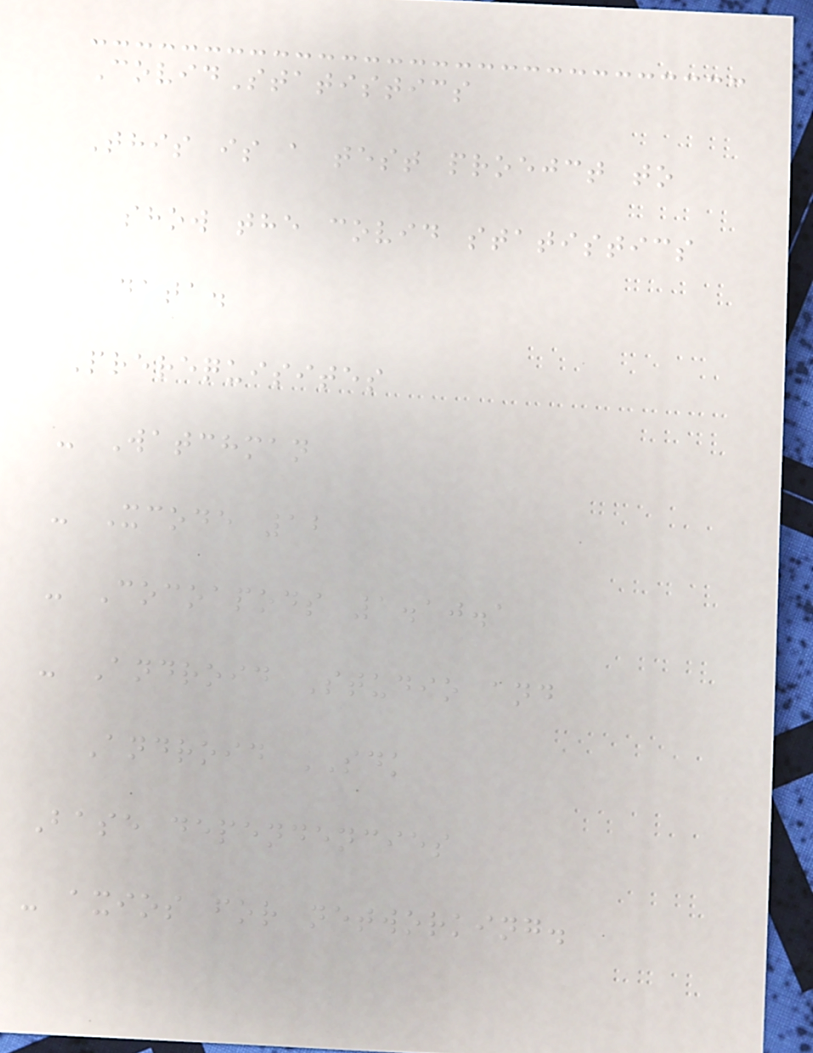CovidStatistics
This is a test proejct to
show the covid statistics
data.
Prerequisites
- Watchman
- Xcode 12
- Cocoapods 1.10.1
- Android Studio and
Android SDK
Base dependencies
- axios for networking.
